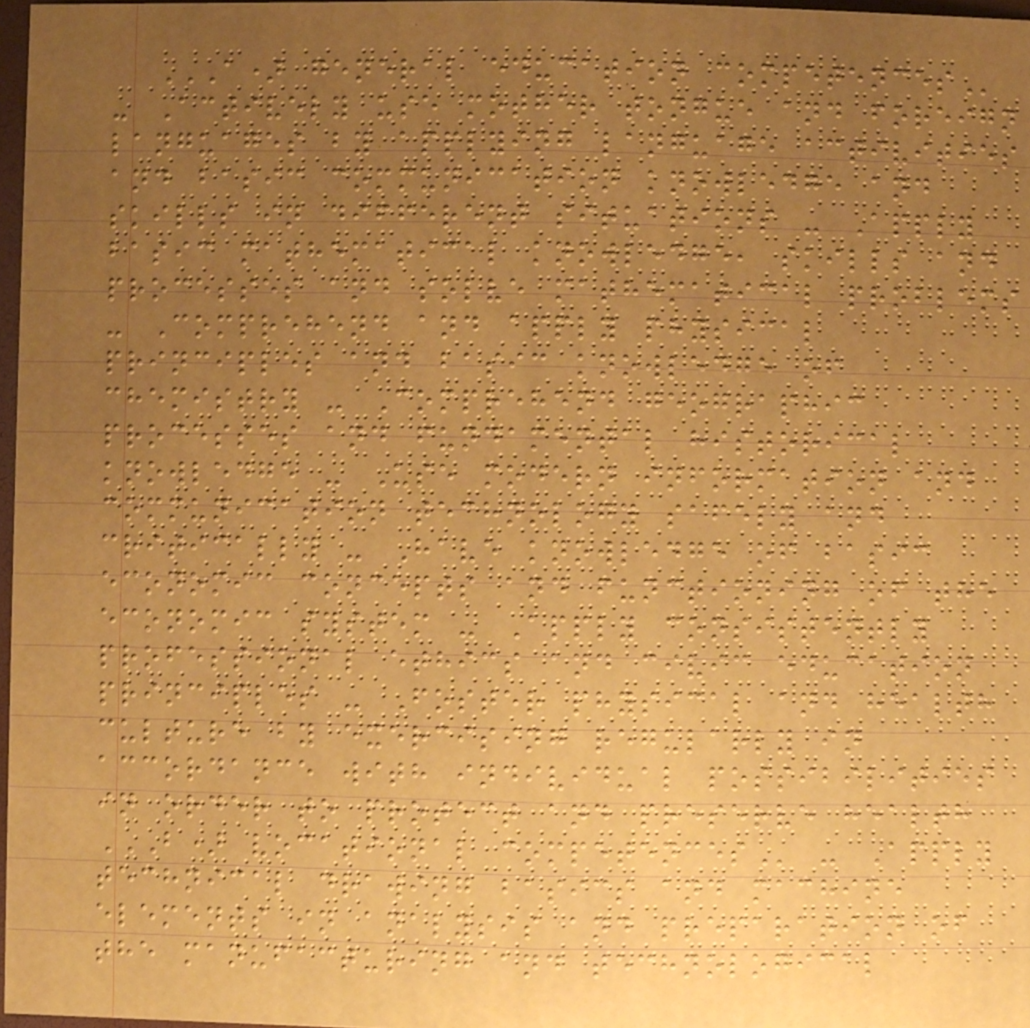A) GENERAL EDUCATION COMPETENCES
- Actively use mother tongue and foreign
languages by applying language activities
and basic communication knowledge and
skills in different situations - Apply
basic mathematical knowledge, skills and
processes and solve mathematical problems
- Comprehend and apply physical
principles and basic knowledge of
chemistry - Comprehend geographic
processes and fundamental historical
knowledge - Use modern information and
communication technology safely and
critically - Have knowledge of basic
economic concepts and functioning of the
economic system - Apply consistently
professional ethics and civic education
principles - Foster physical and health
culture by exercising regularly in
accordance with individual possibilities
in order to protect and preserve health
B) VOCATIONAL COMPETENCES - Apply
technical drawing basics and machine
elements in analysis and preparation of
the manufacturing and technological
